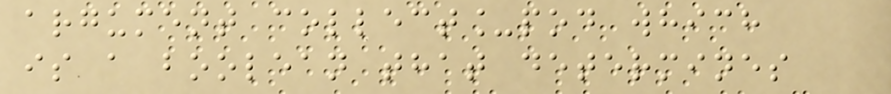argument collect_pod which
is a boolean that determines
